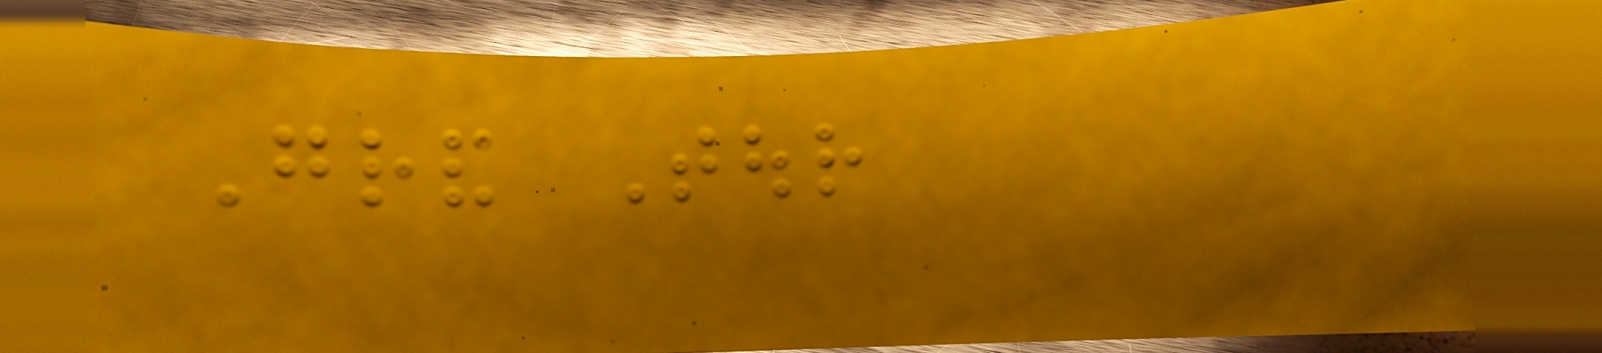Grand Tour
